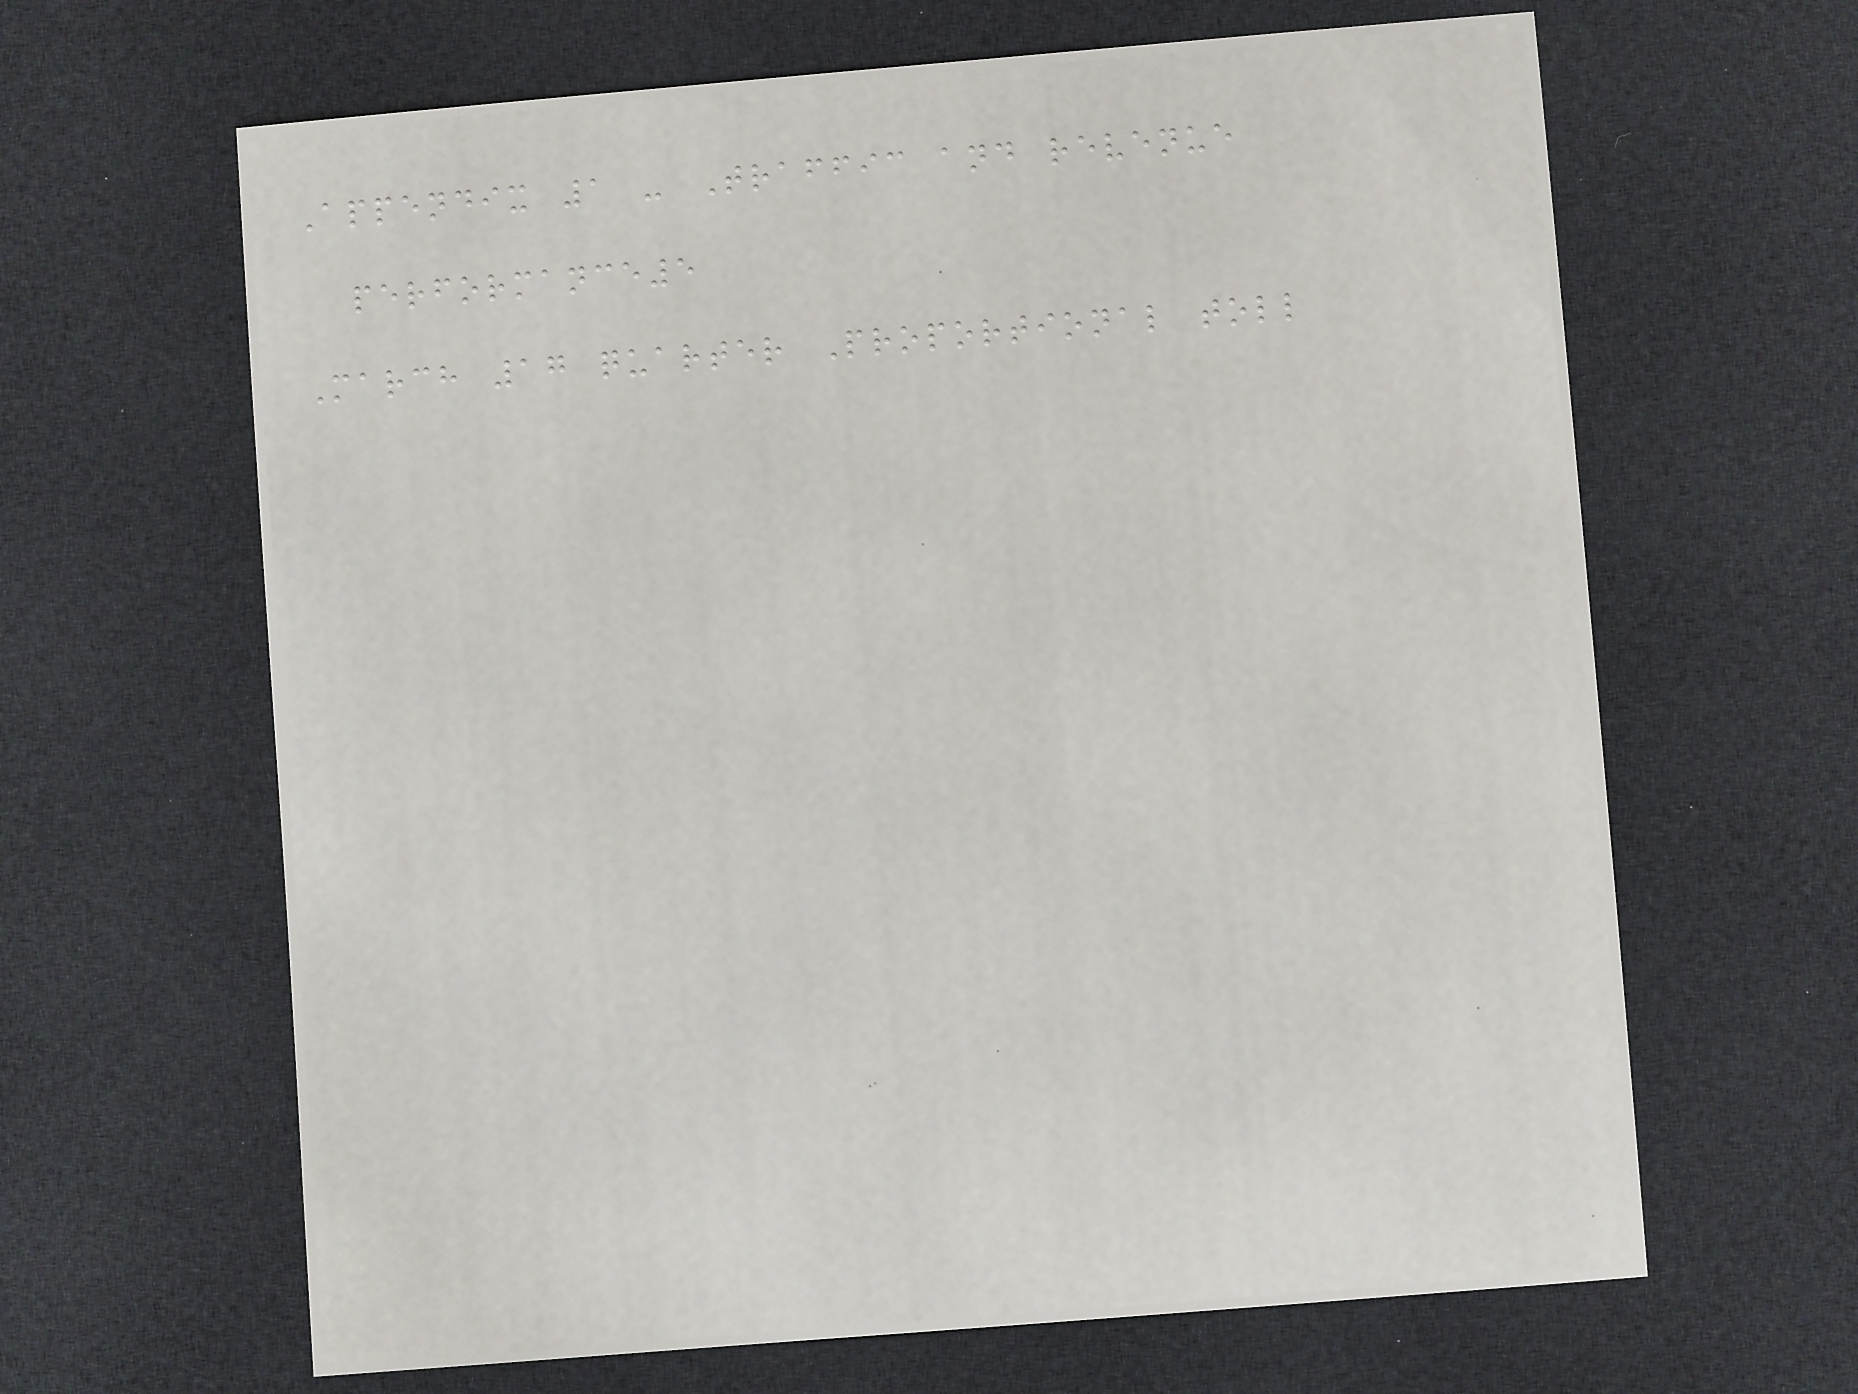Appendix 1 - Traffic and revenue
performance5
March 17 quarter Proportional toll
